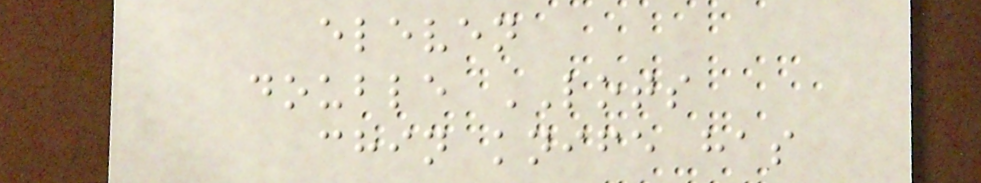eleven
double LOTS
chin knife has
